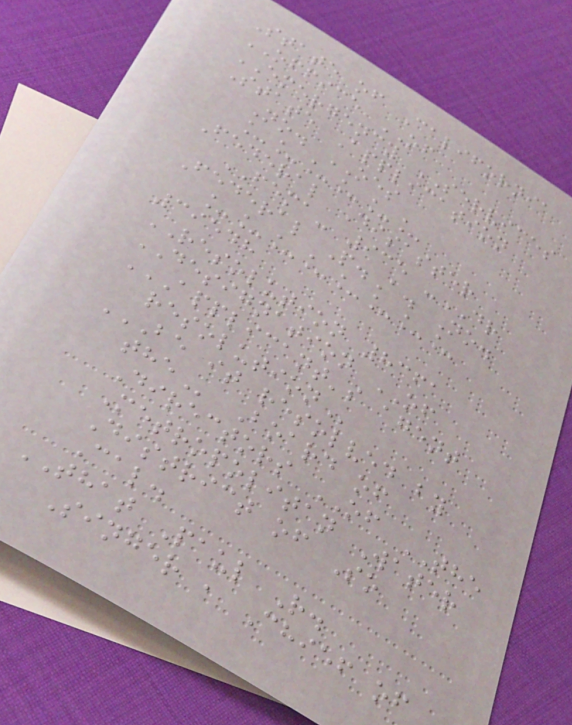State of California
OFFICE OF
EMERGENCY SERVICES
State Application
No. OES
______
Federal Disaster
FEMA- 935 -DR
Federal P.A. No.
________
39548
RESOLUTION 8361
DESIGNATION OF
APPLICANT'S AGENT
RESOLUTION
BE IT RESOLVED BY
THE Board of
Directors OF THE
Metropolitan Water
District of So
Cal.
THAT Paul R.
Singer , Chief of
